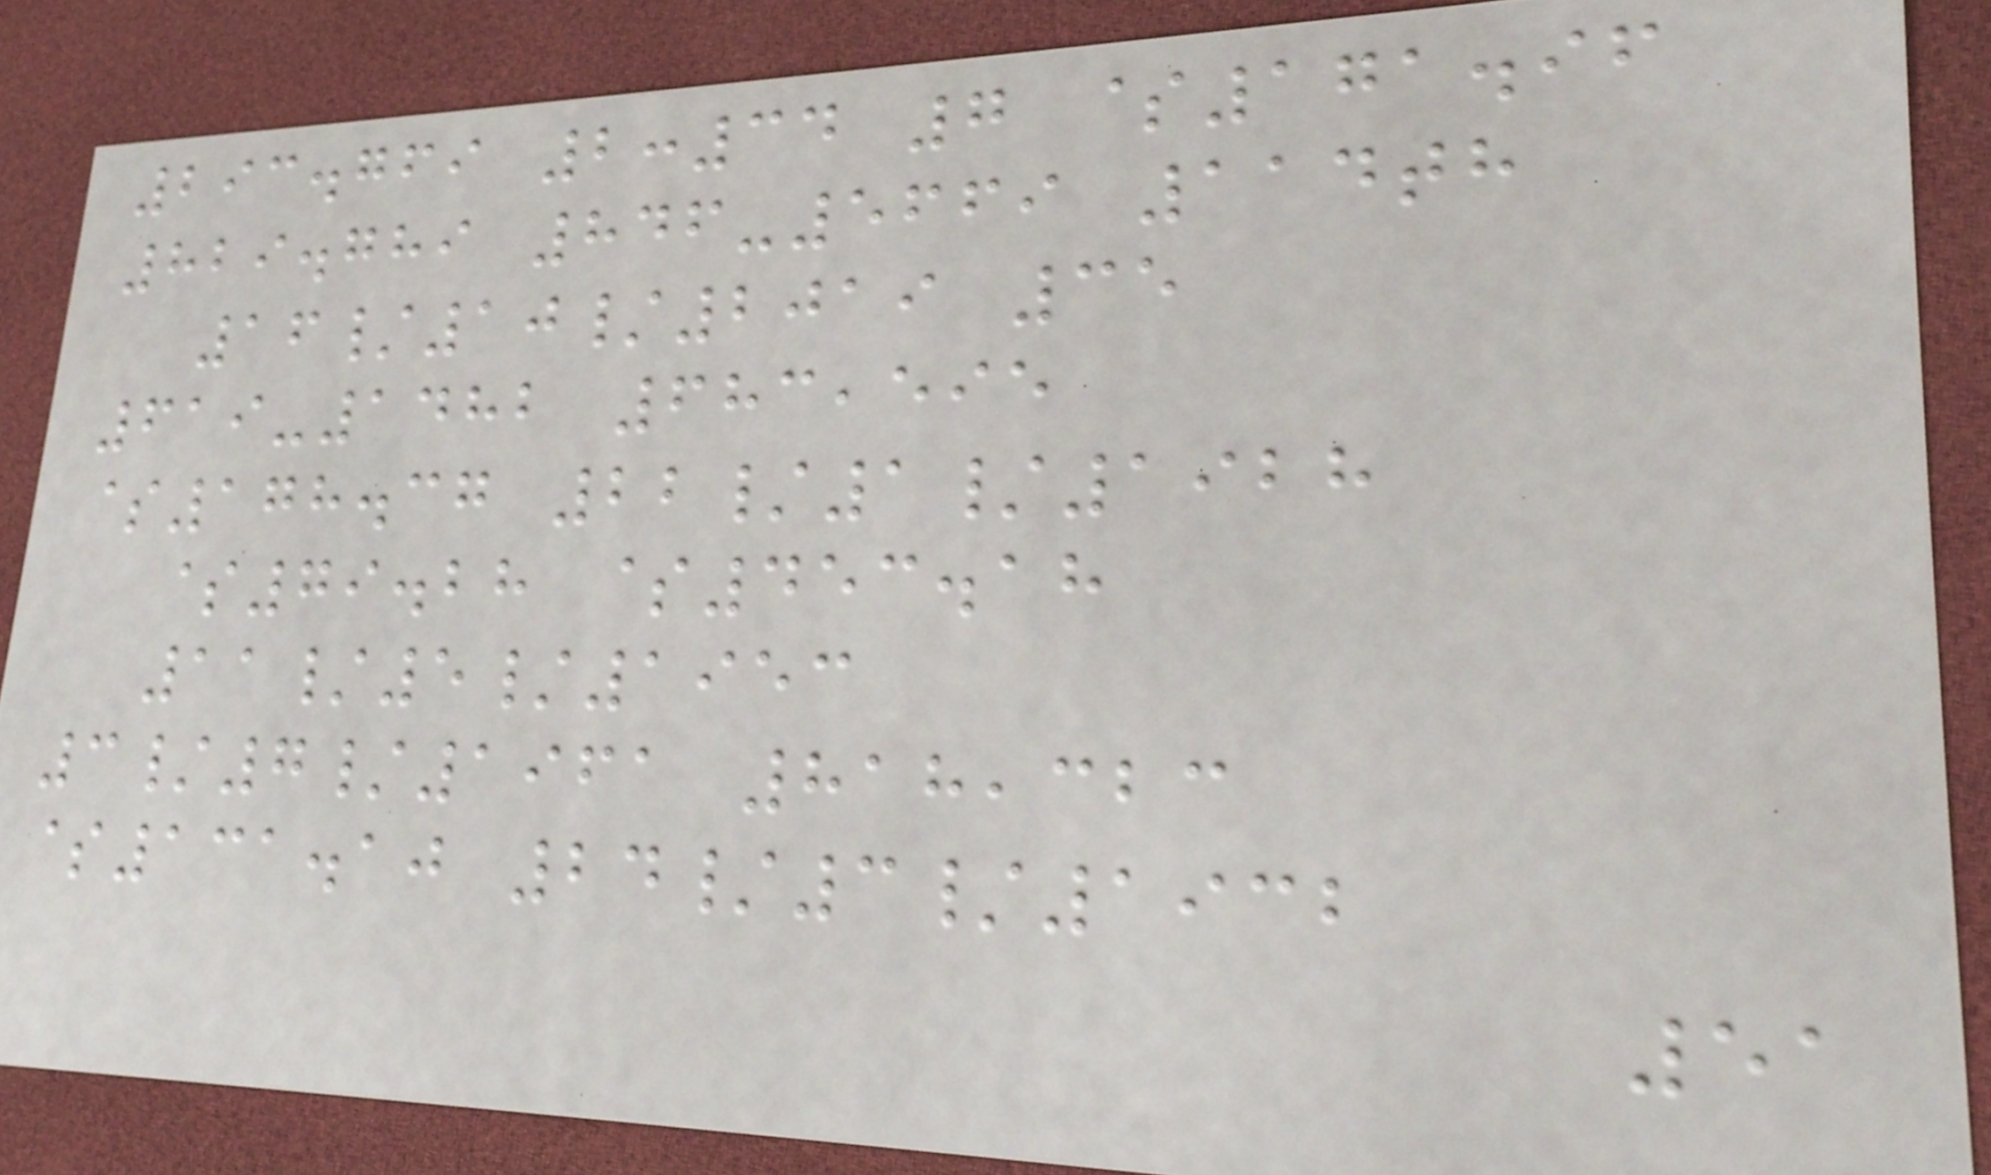293.769 2:34 7 $171.96
829.789 846-5669 114th
16/10/2019 35
619-1482 683,595
$178.37 22/1/1928
$79.28 $453.18
11/5/1953
3/7/1961 818,323
$131.10 24/3/1932
51
